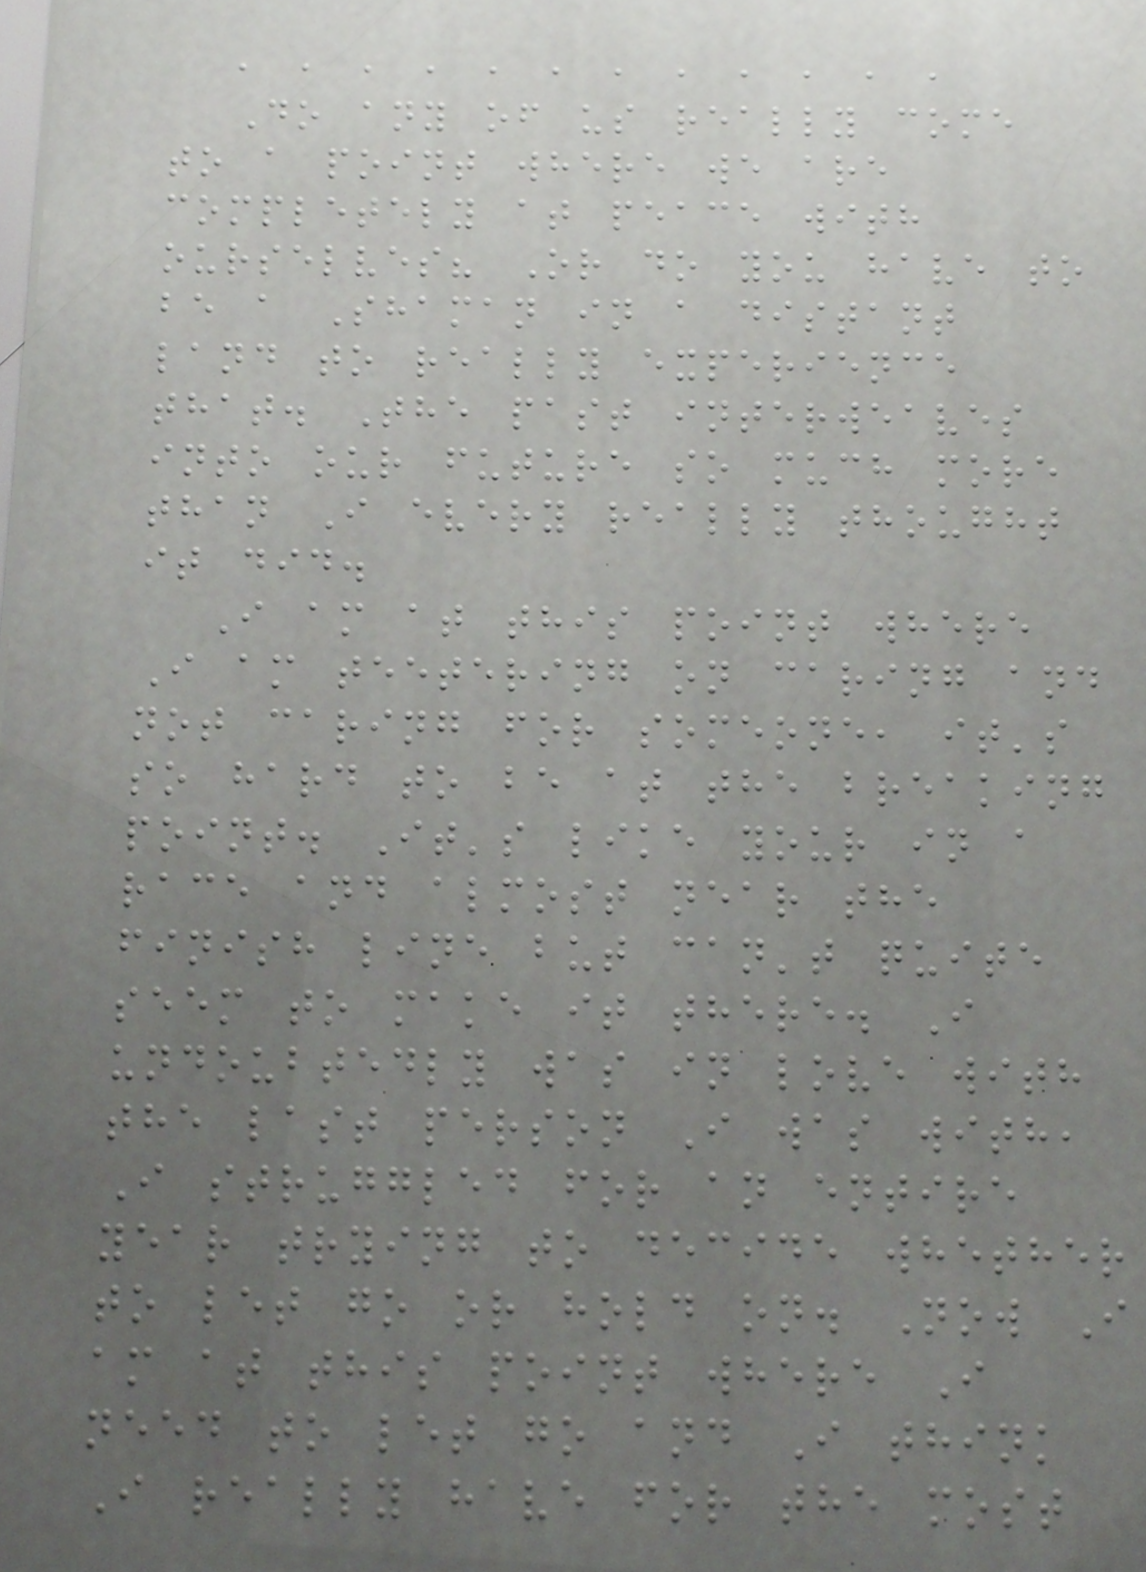, , , , , , , , , , , ,
Do any of us really come
to a point where we are
completely at peace with
ourselves? Or do you have to
be a Shaman in a distant
land to really experience
that. The past interweaves
into our future so much more
than I every really thought
it did.
I am at this point where
I am teetering on caring and
not caring for someone, it's
so hard to be at the breaking
point. It's like your in a
race and almost near the
finish line but can't quite
seem to make it there. I
undoubtedly was in love with
the last person I was with,
I struggled for an entire
year trying to decide whether
to let go or hold on. Now I
am at this point where I
need to let go and I think
I really have for the most
